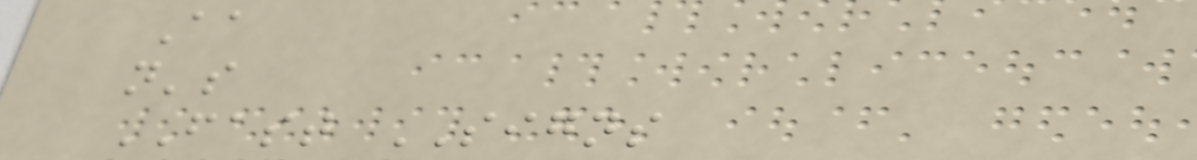Aa
n's
FAST SIGNS
